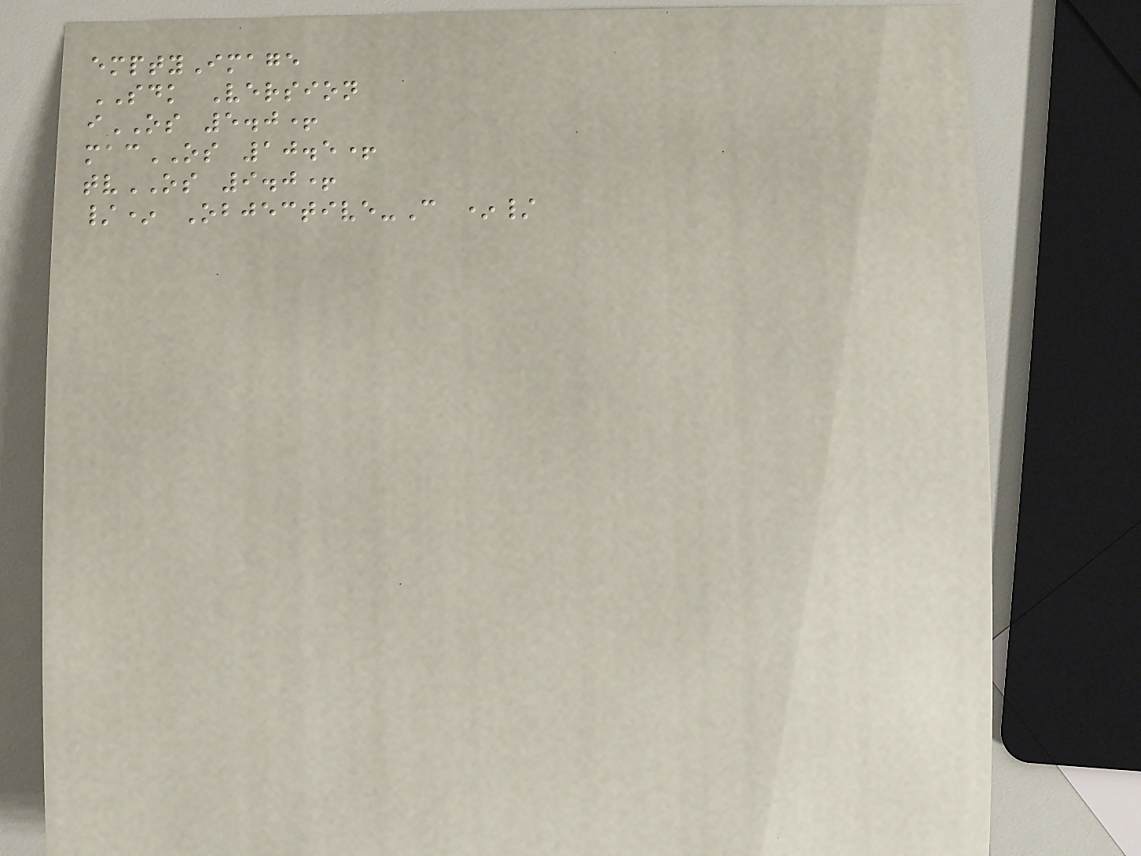emptyImage
SDK Version
iOS 5.0+
macOS 10.5+
tvOS 9.0+
/* Objective-C */
